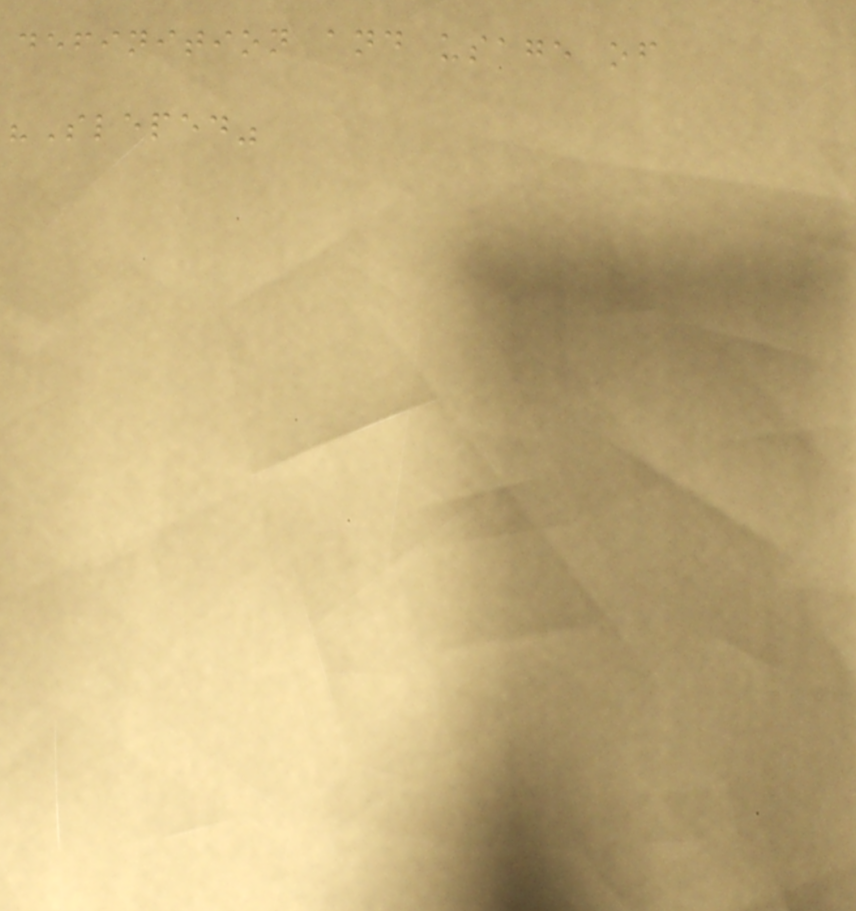definition and usage of
"Sleped"
